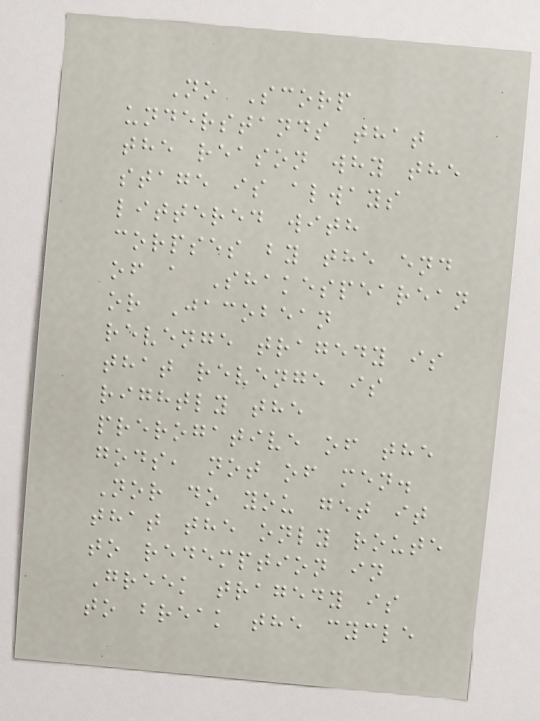No Scorp
understands that
the reason why the
stage is always
littered with
corpses by the end
of a Shakespearean
or Jacobean
revenge tragedy is
that revenge is
rightly the
prerogative of the
gods, not of men.
Nor do you get it
that the only route
to redemption in
Greek tragedy is
to break the cycle
